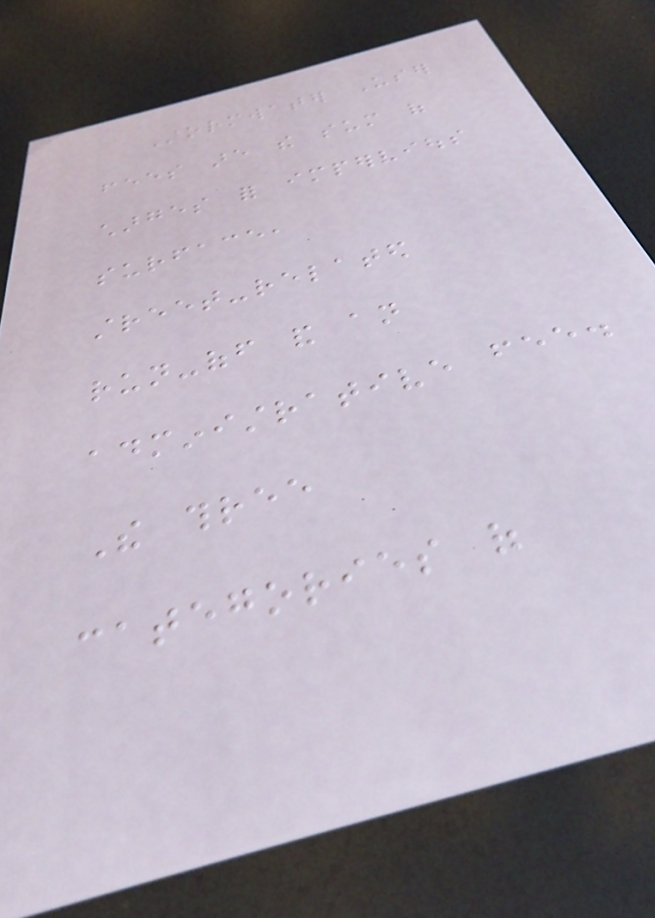Stormwater User
fees are the sum of
charges for impervious
surface,
street-related
run-off and an
administrative fee.
The three
categories of
